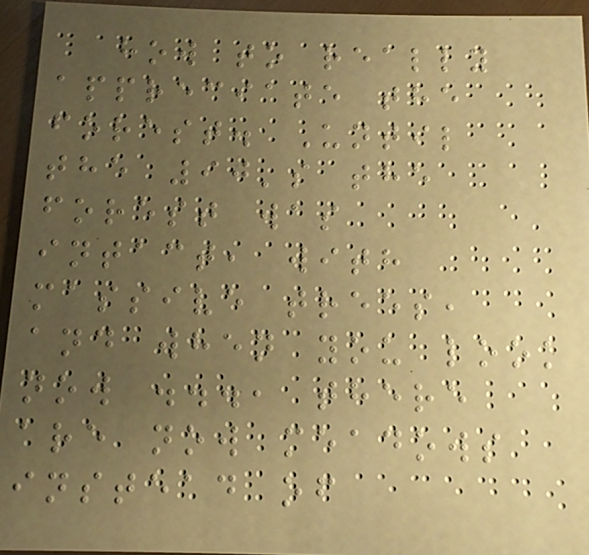how to really
appreciate the
forest. Until
the 90's the
forest was
intact, with
massive trees,
and when you look
now ..., there
are now meadows
instead of
